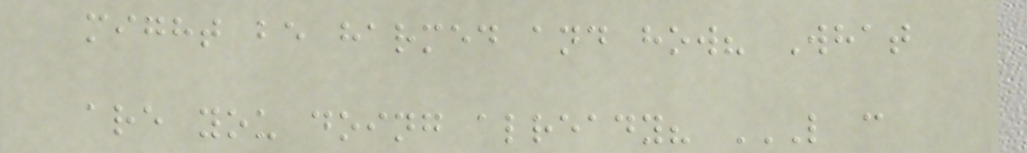might be harmed and how? What
are you doing already? L C
